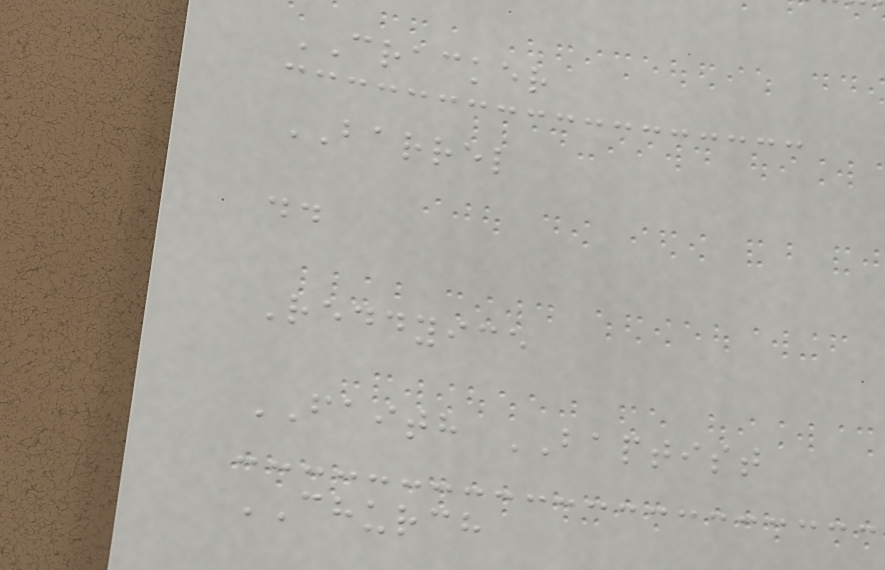CRACKER
BARREL
dd
Reddyice
FAITH BAPTIST
CHURCH
